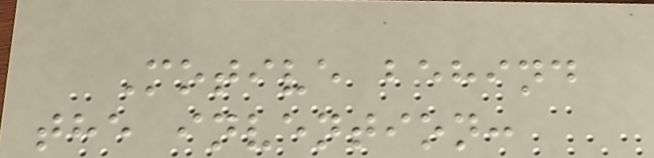Motive behind
the invention:
